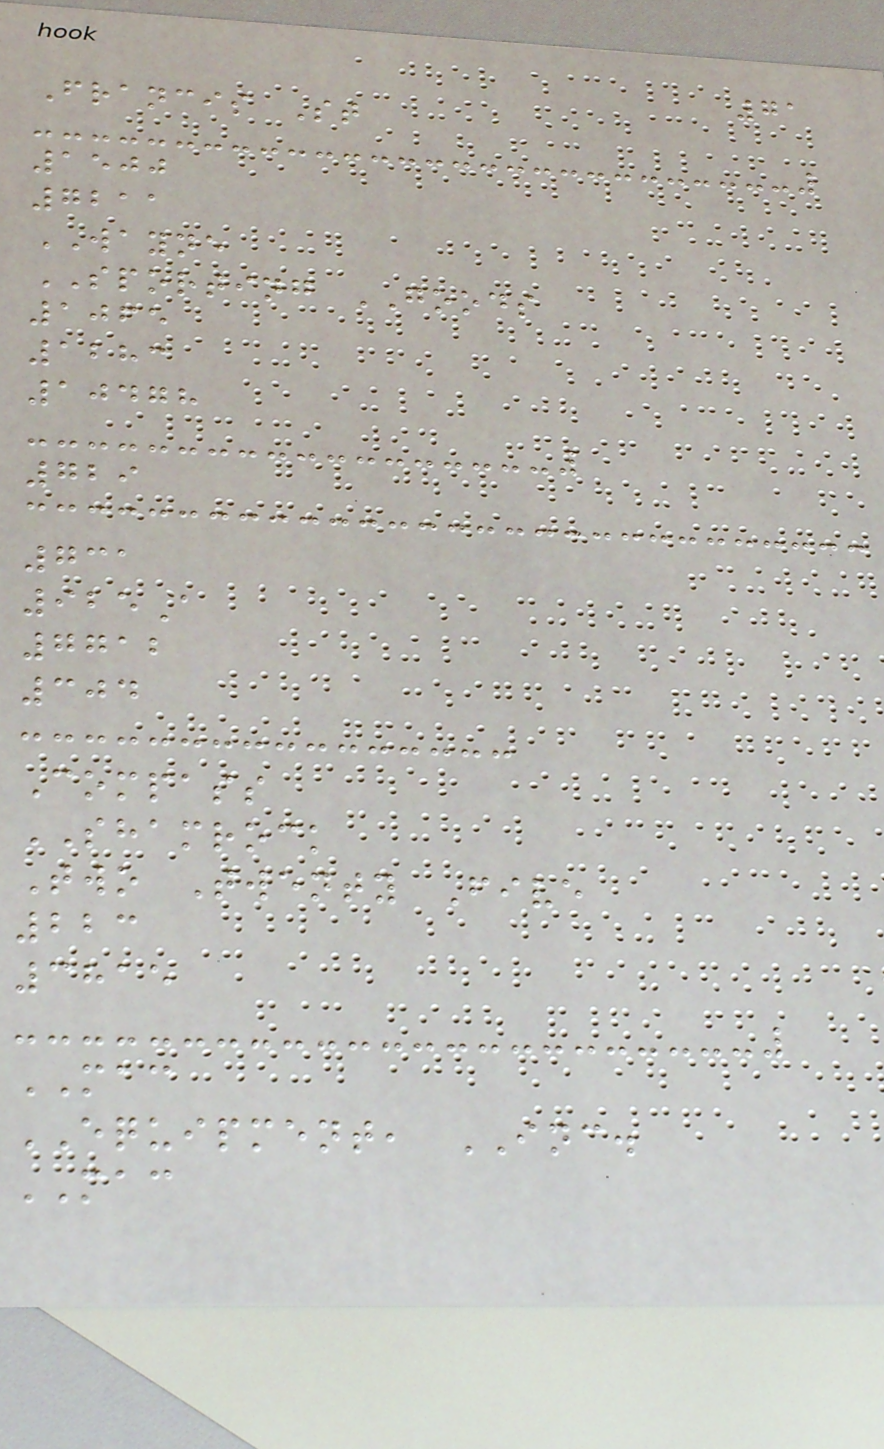71
Francis St
1500
7211
WAYNE
SPORTING GOODS
1065
1283
10478
729
731
925A
7712
304
Compass
SHAMROCK
Two Twenty Five
223
3815
MAC
EQUIPMENT, INC.
MAC
